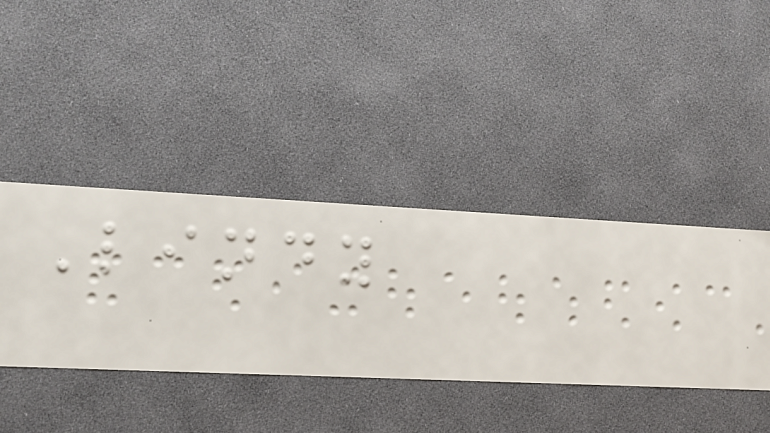Lindy
